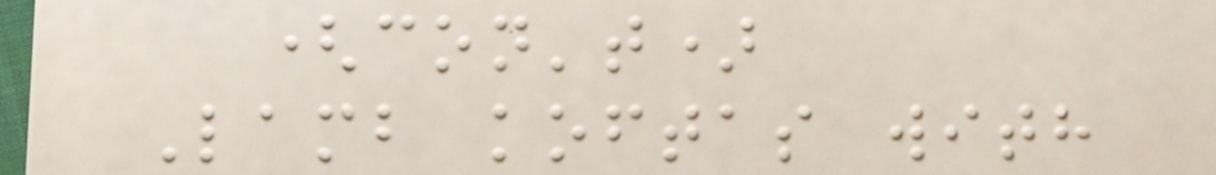(con't)
Lamb koftas with
